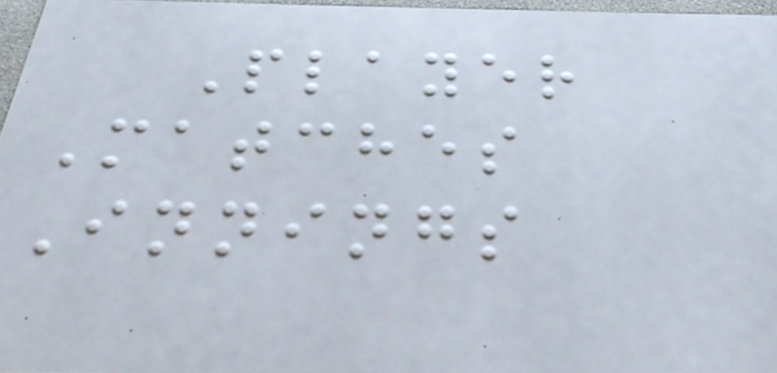Player
Matches
Innings
